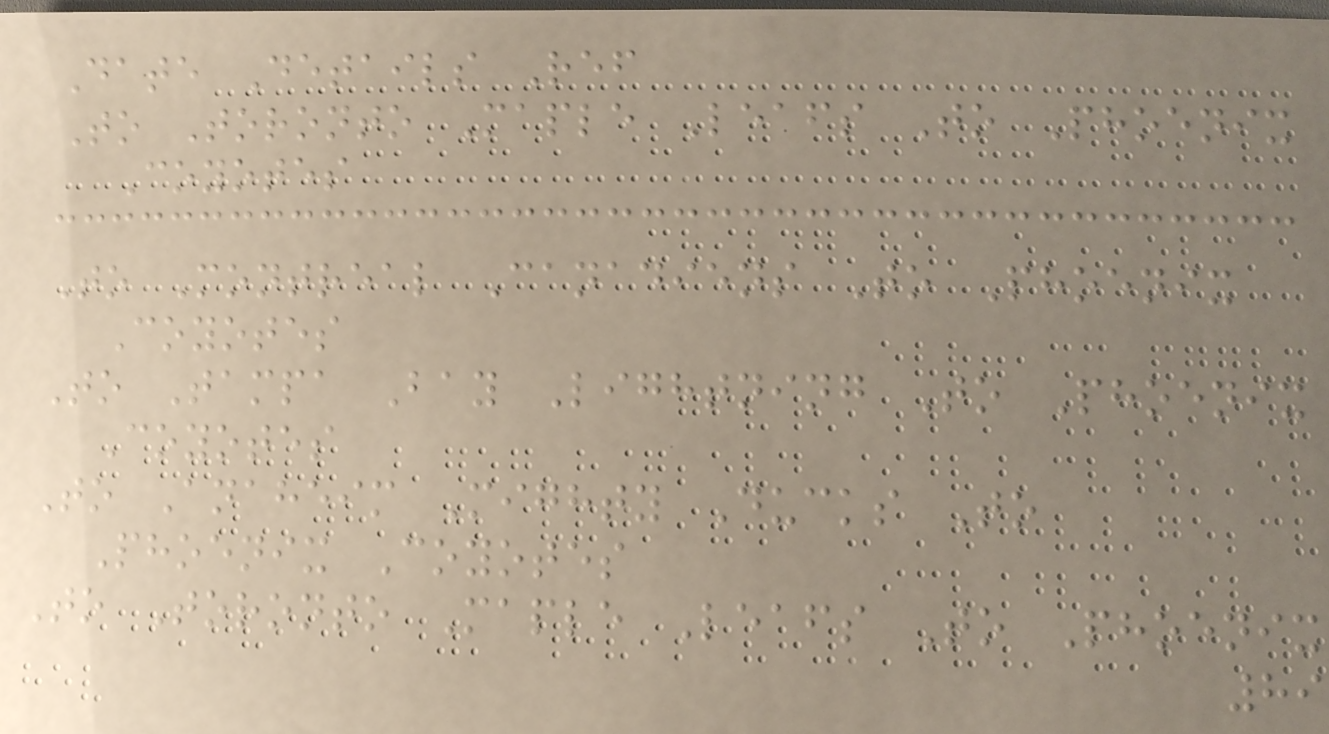Date Details Ref
To Toronto Maple Leafs To Phoenix
Coyotes
To Montreal Canadiens To Phoenix
Coyotes
To Tampa Bay Lightning To Phoenix
Coyotes
To Anaheim Mighty Ducks To
Phoenix Coyotes
To Toronto Maple Leafs To Phoenix
89
